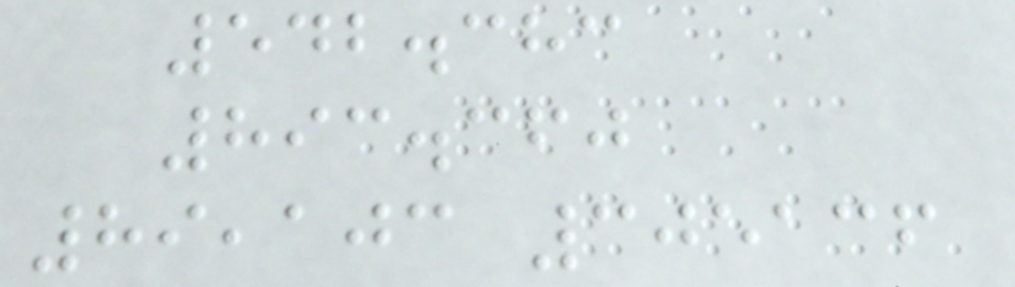542.383
893.360
89,103 305136
